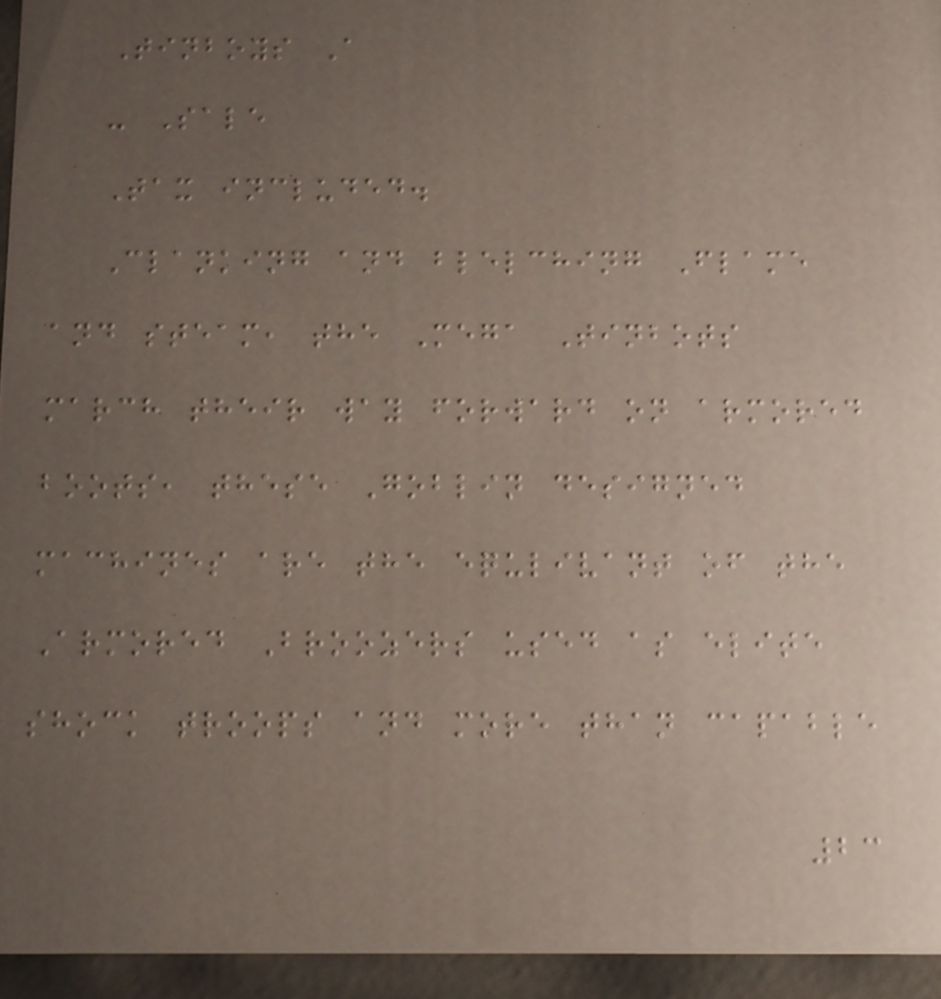Tinboys A
- Sale
Tax included.
Clanking and blelching Flame
and steam, the Mega Tinbots
march their way forward on armored
boots, these Goblin designed
machines are the equlivant of the
Armored Broozers used as elite
shock troops and more than capable
23
